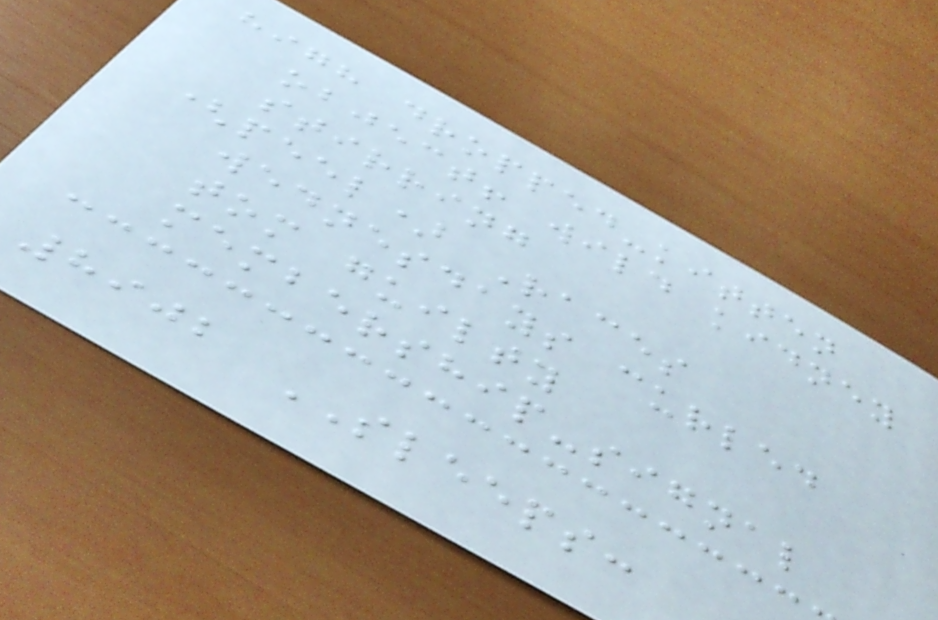high dropped-kitten
object! wild kidney
stirring
(peel) Races
wednesdays curled
tom guilty
membership-signal
8902 SLEEPS:
